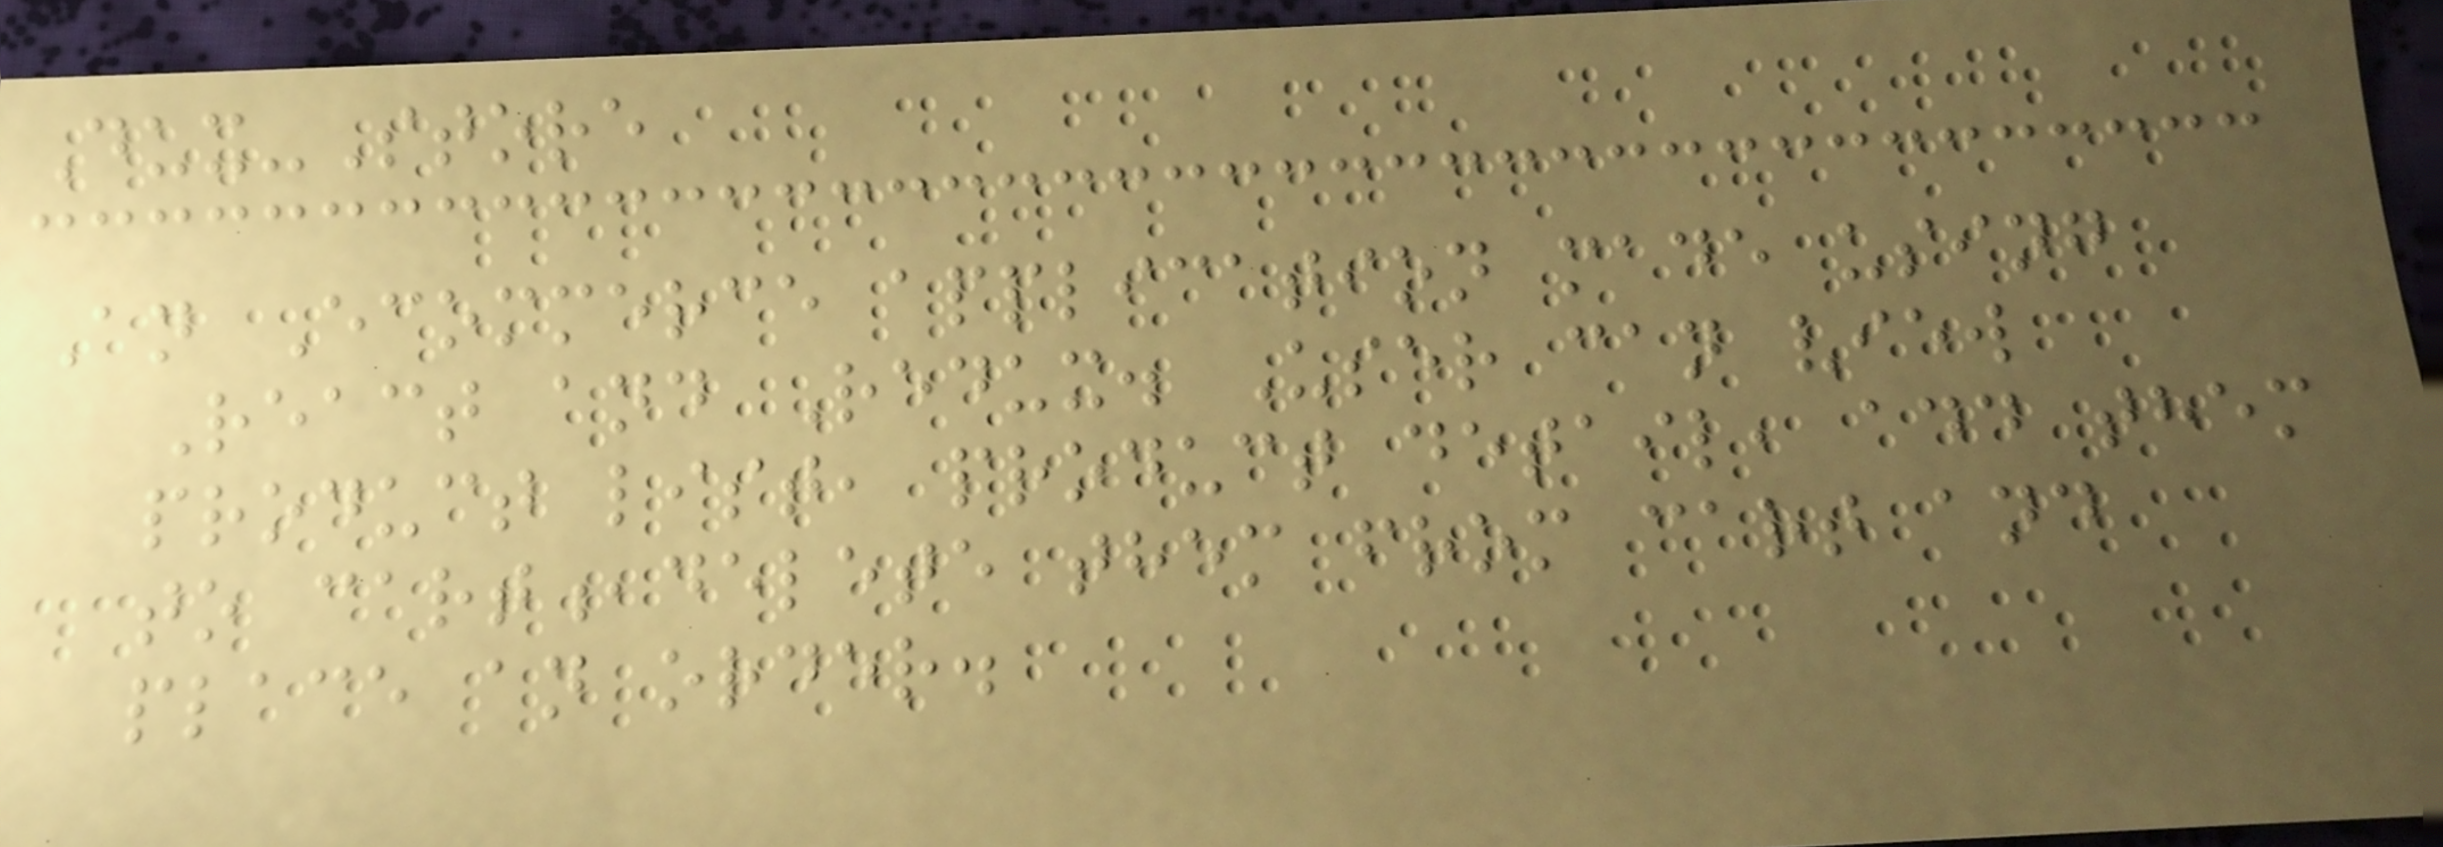Dux-Store
An Ecommerce application made using
React and Redux. User can view
product list, product detail, add them
to cart,delete them from cart and
place an order.
